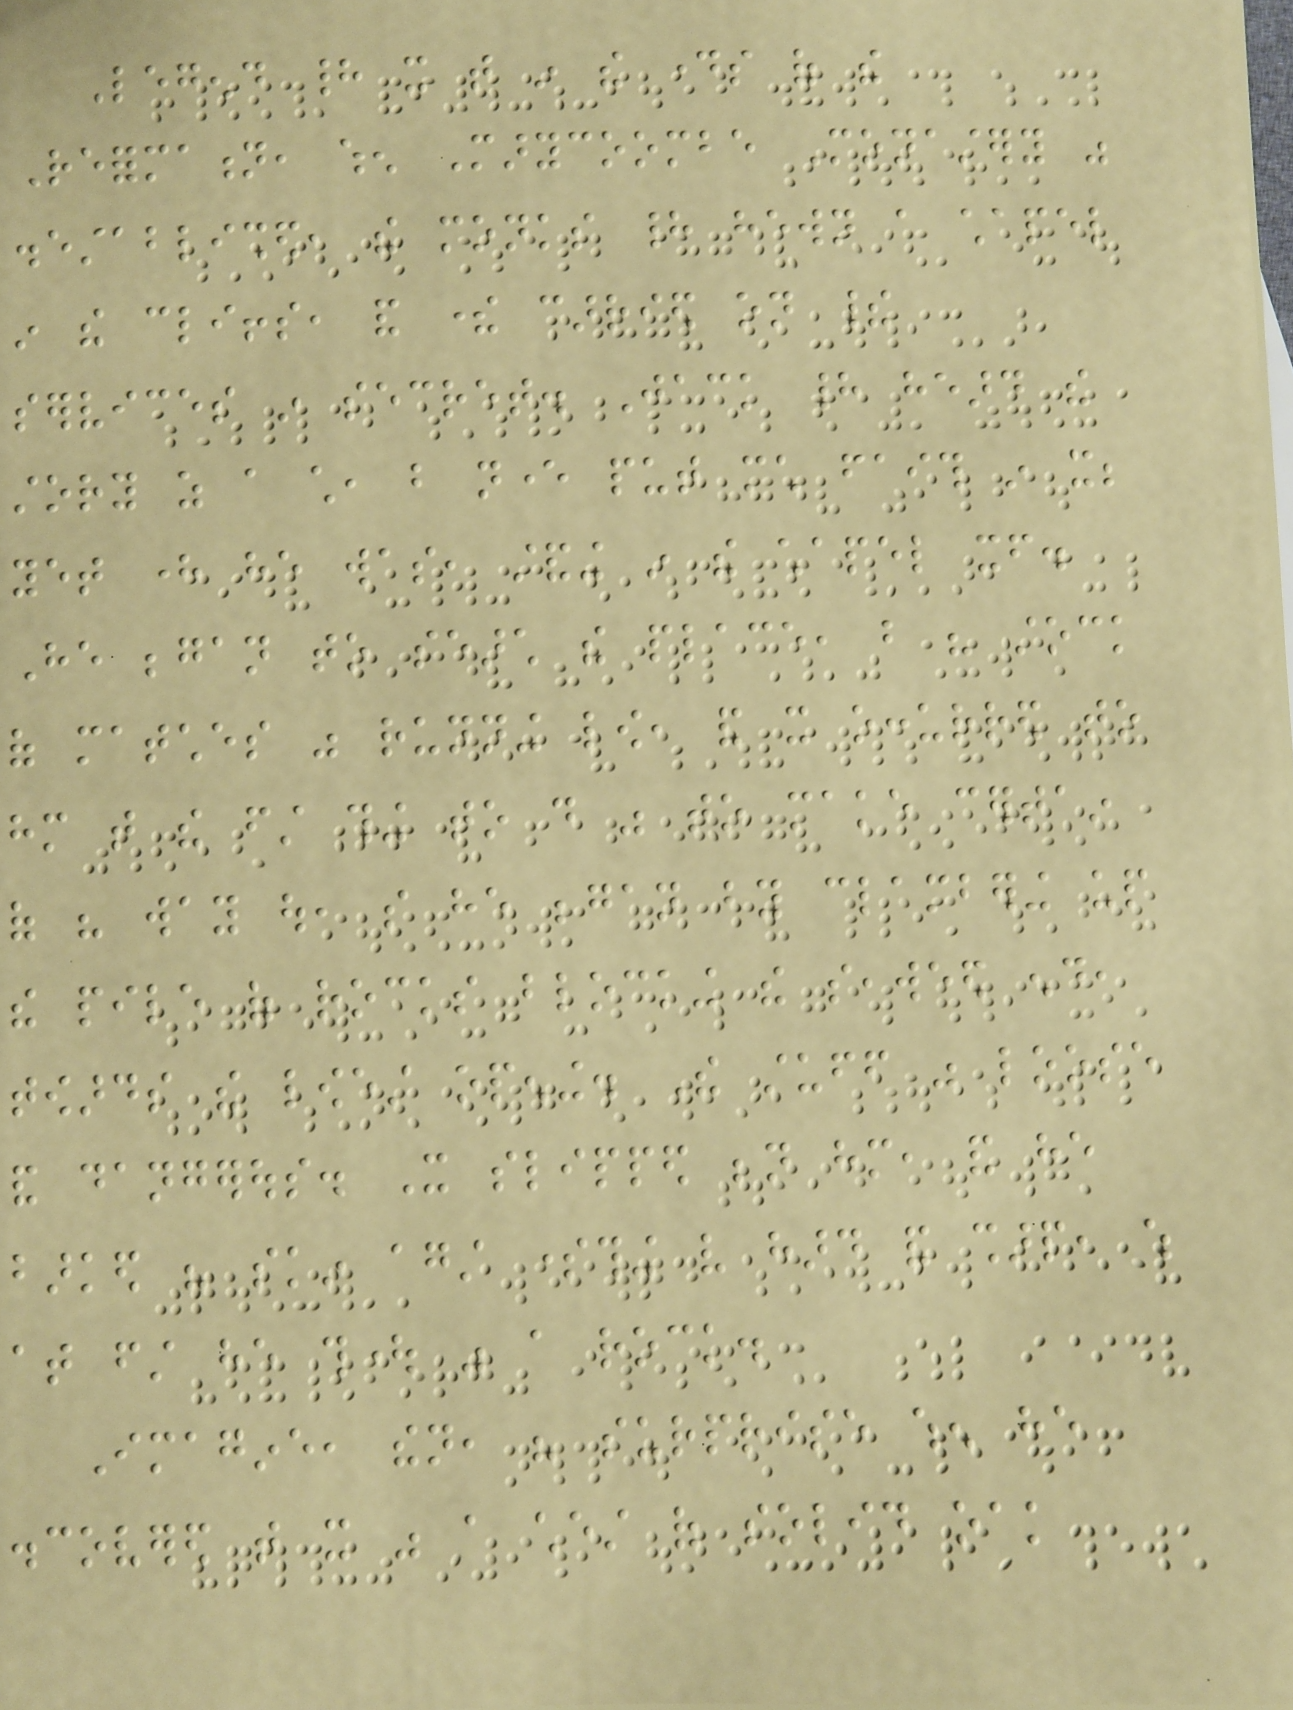Legend had it that in the days of the
Reformation, when Marycoombe Monastery was
disestablished, the monks had hewn a chapel
in the cliffs, and there carried on their
services in secret. Jack had heard the
story as a child, but never put much faith in it;
yet here he was, standing in the chapel itself.
He began to search the place, but his stock
of matches was running low, and it occurred to
him that the first thing to do was to make certain
of his way out, so he began by clambering up
the pile of rocks blocking the seaweed end,
towards the lowest opening. The stuff was loose
and dangerous. It slipped beneath him, and he
barked his skin against something very hard and sharp, which
at first he thought was a rock.
Imagine, then, his surprise when he
discovered that it was a chest of solid oak
